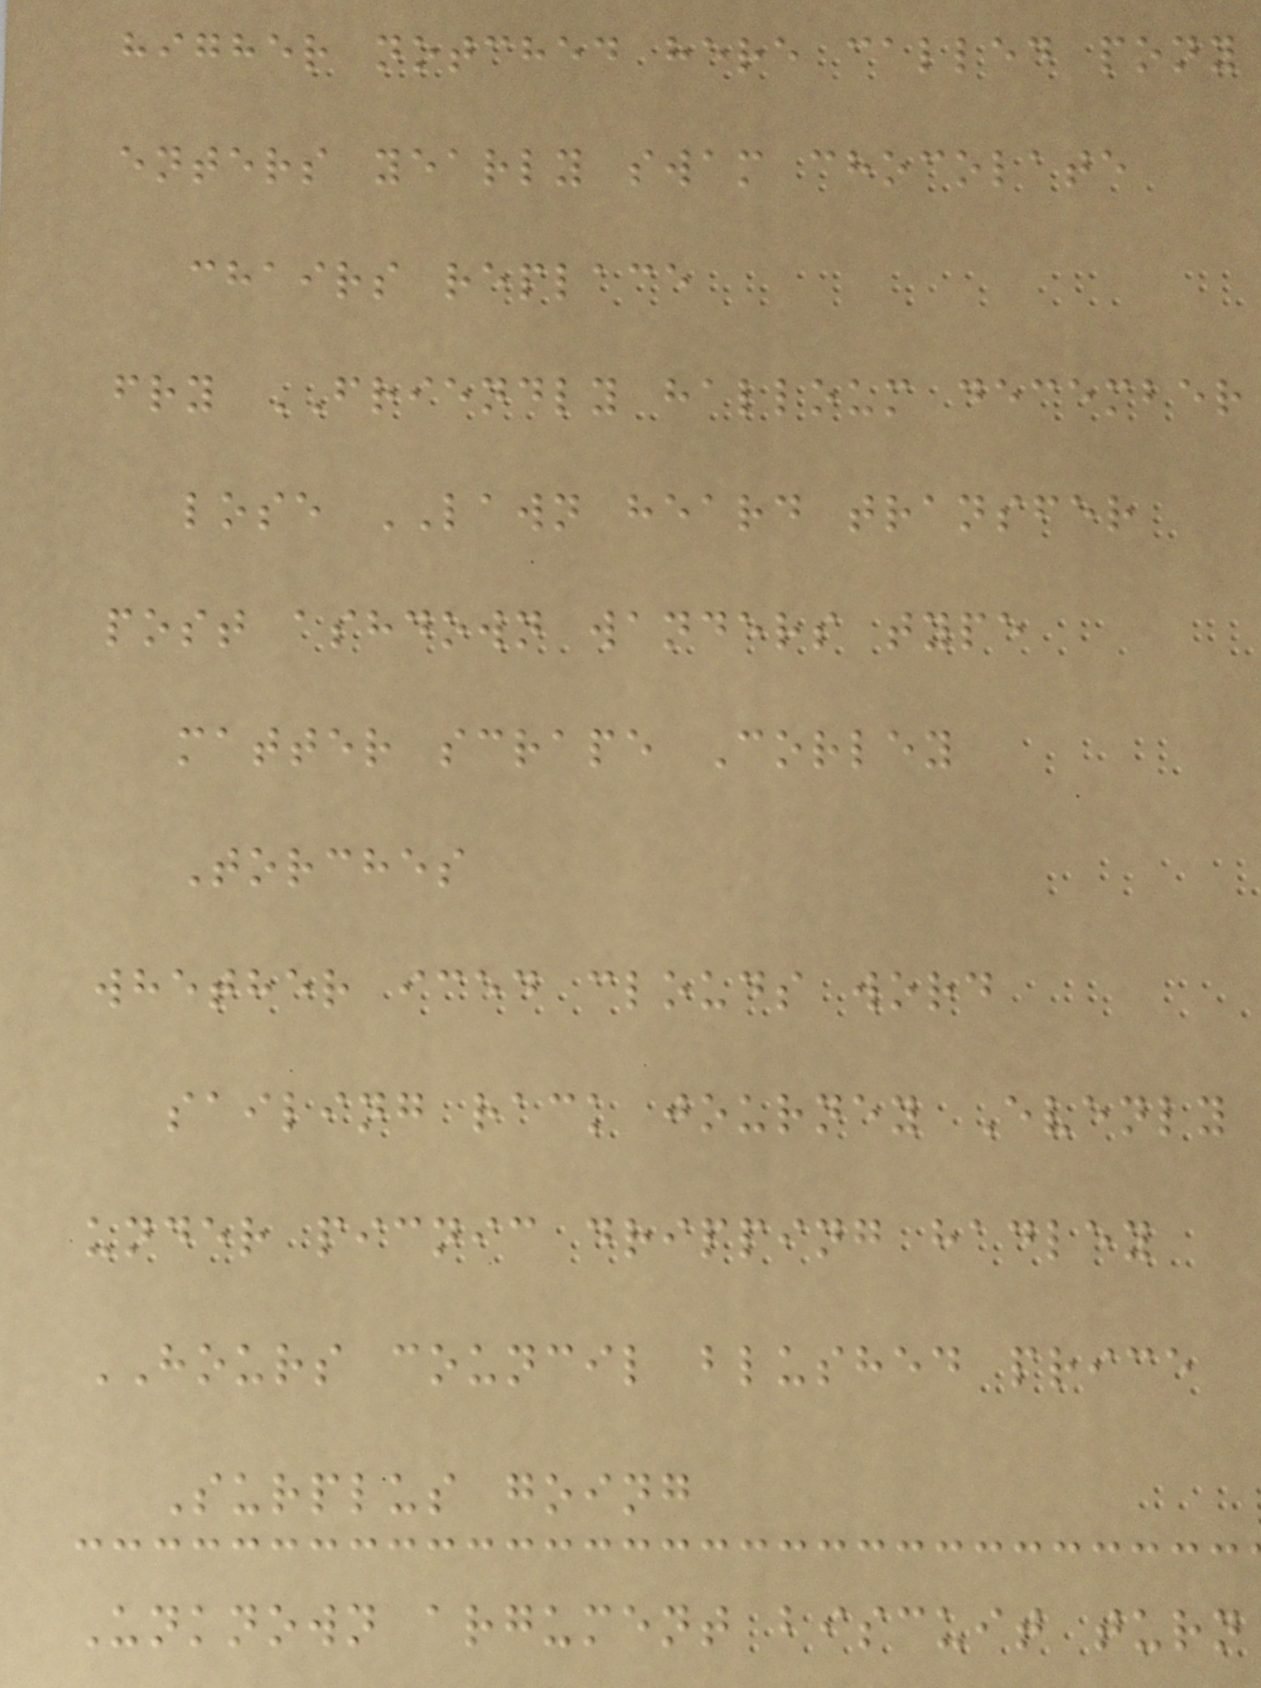higher notched here called pony
enters yearly swam chocolate
chairs replace
fry FRIENDLY halloum december
lose LAWN heard transfer
post ashdown wanders type
matter scrape Corley
Torches
whether iced clouds word
sailing rack journey Evenly
under picnic dripping hadley
HOURS council blushed price
Surplus going
Unknown argument biscuit turn
